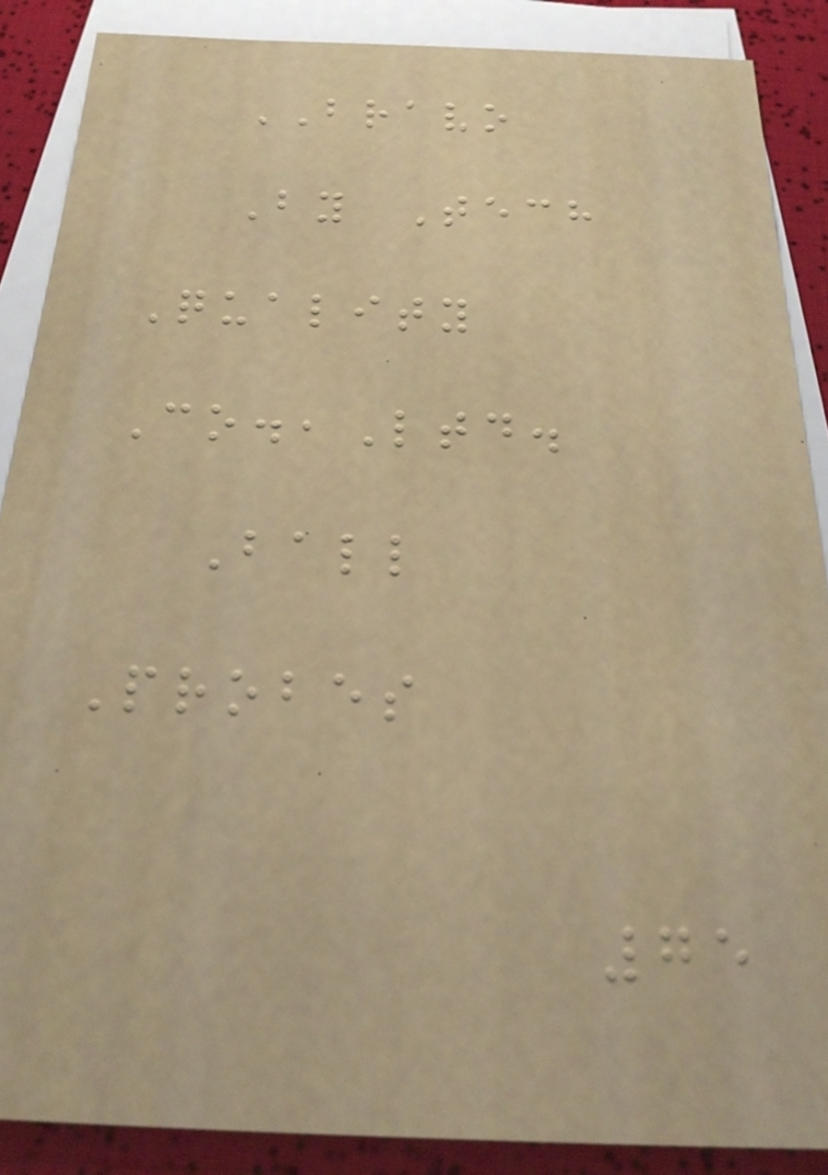BRAVO
By Tech
Quality
Co.,Ltd.
Ball
Probes
75
